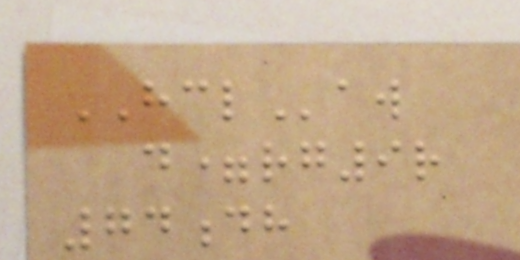HCLaw
d=rg9r
74dh
